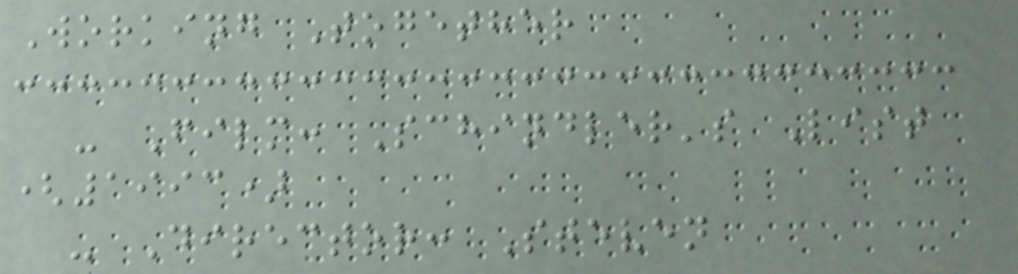Working Together
- Film: Schindler's List
(1993)
- Director: Steven
